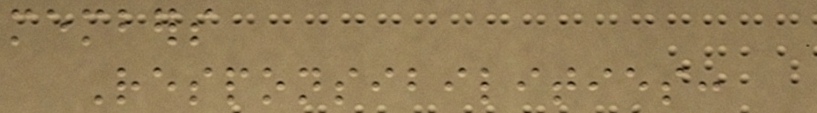members
Responsibilities:
